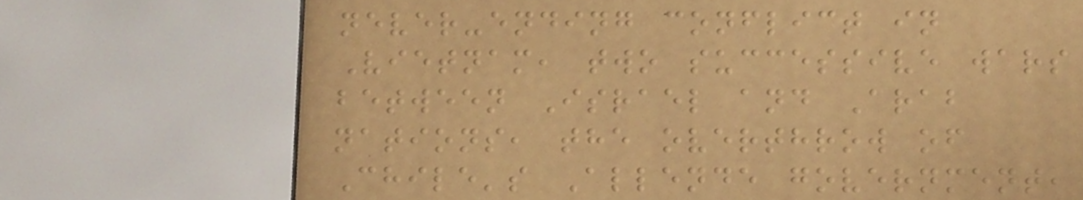never-ending conflict in
Vietnam, two successive wars
between Israel and Arab
nations, the overthrow of
Chile's Allende government,
